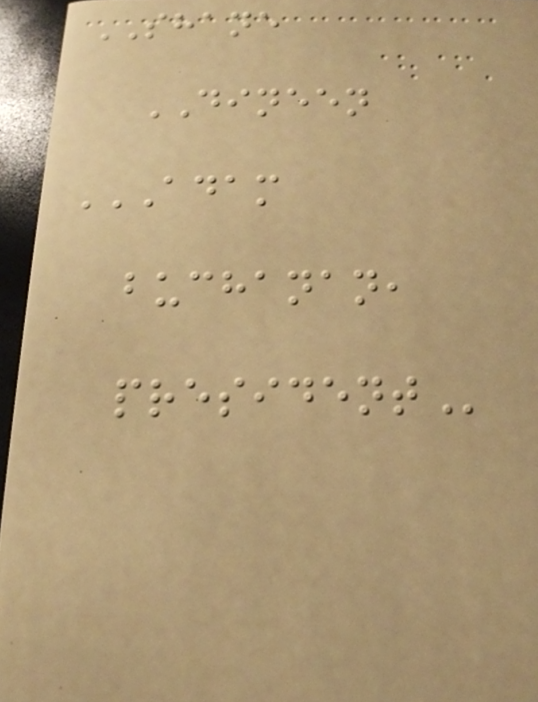SHANE
DINEEN
ADAM
BUCHANAN,
PRESIDENT
